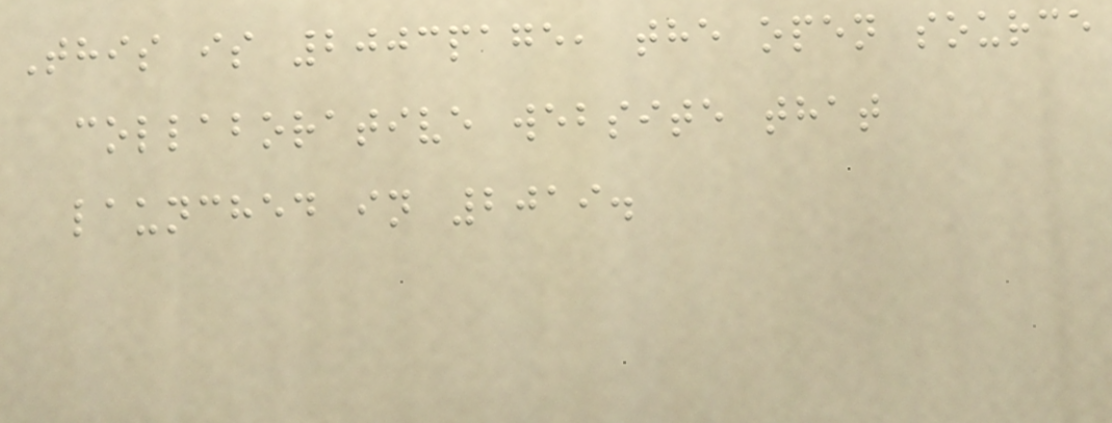This is 2003page, the open source
collaborative website that
launched in 2019.
